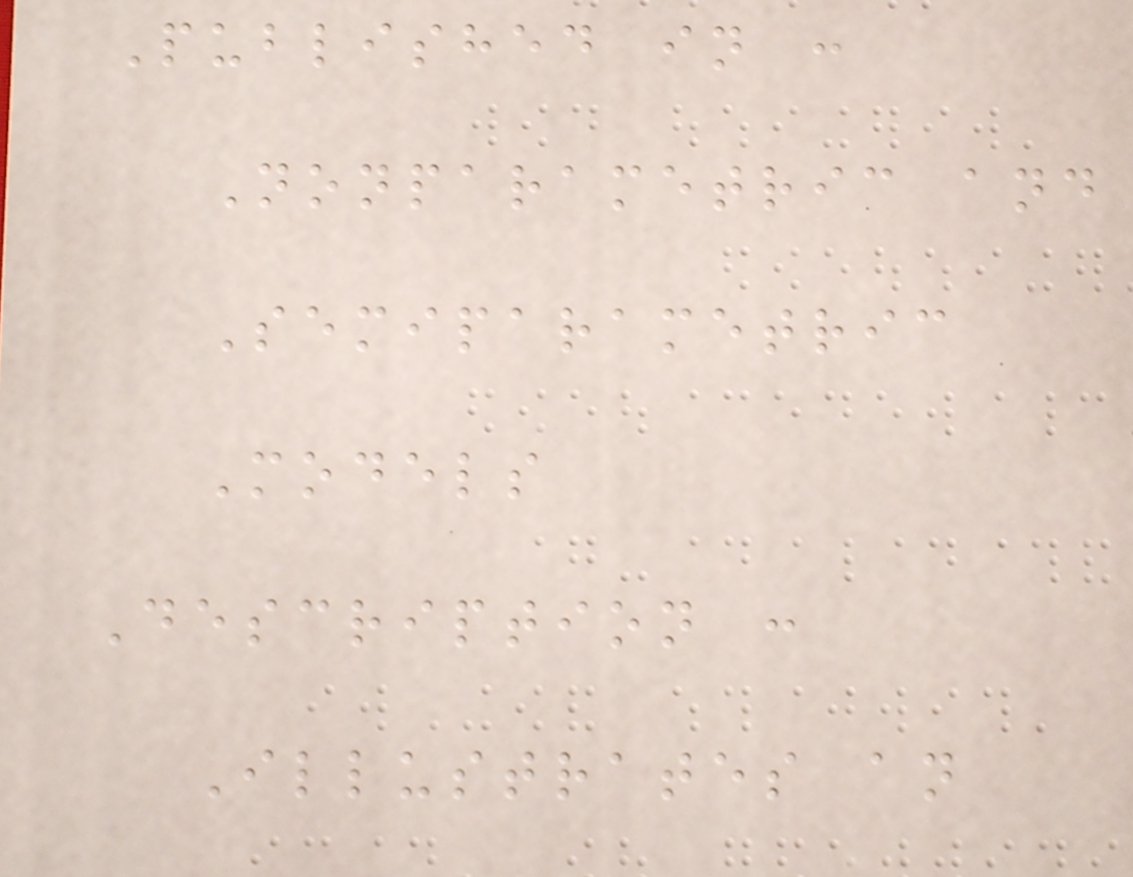Published in :
Nonparametric and
Semiparametric
Models
Description :
Illustrates an
